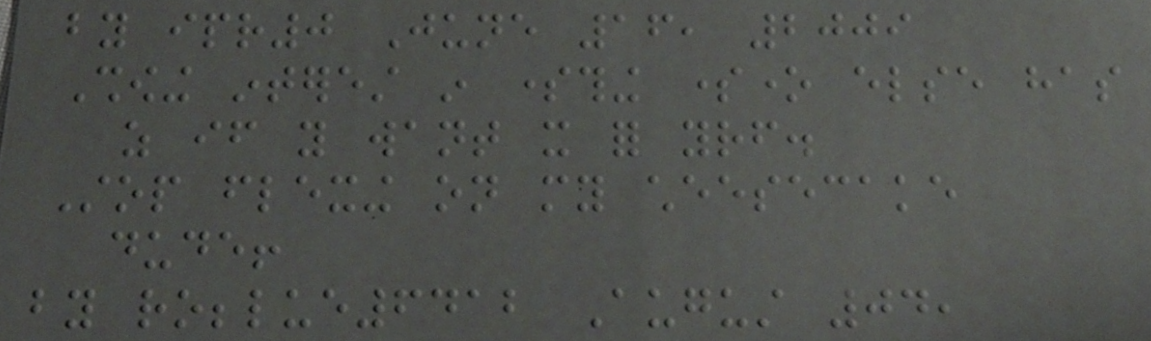by ipr0 June 16, 2009
Showing interest in something someone else has
as if you want it for yourself.
Stop flexing on my cheesecake
dude!
by robblue6412 August 04,
